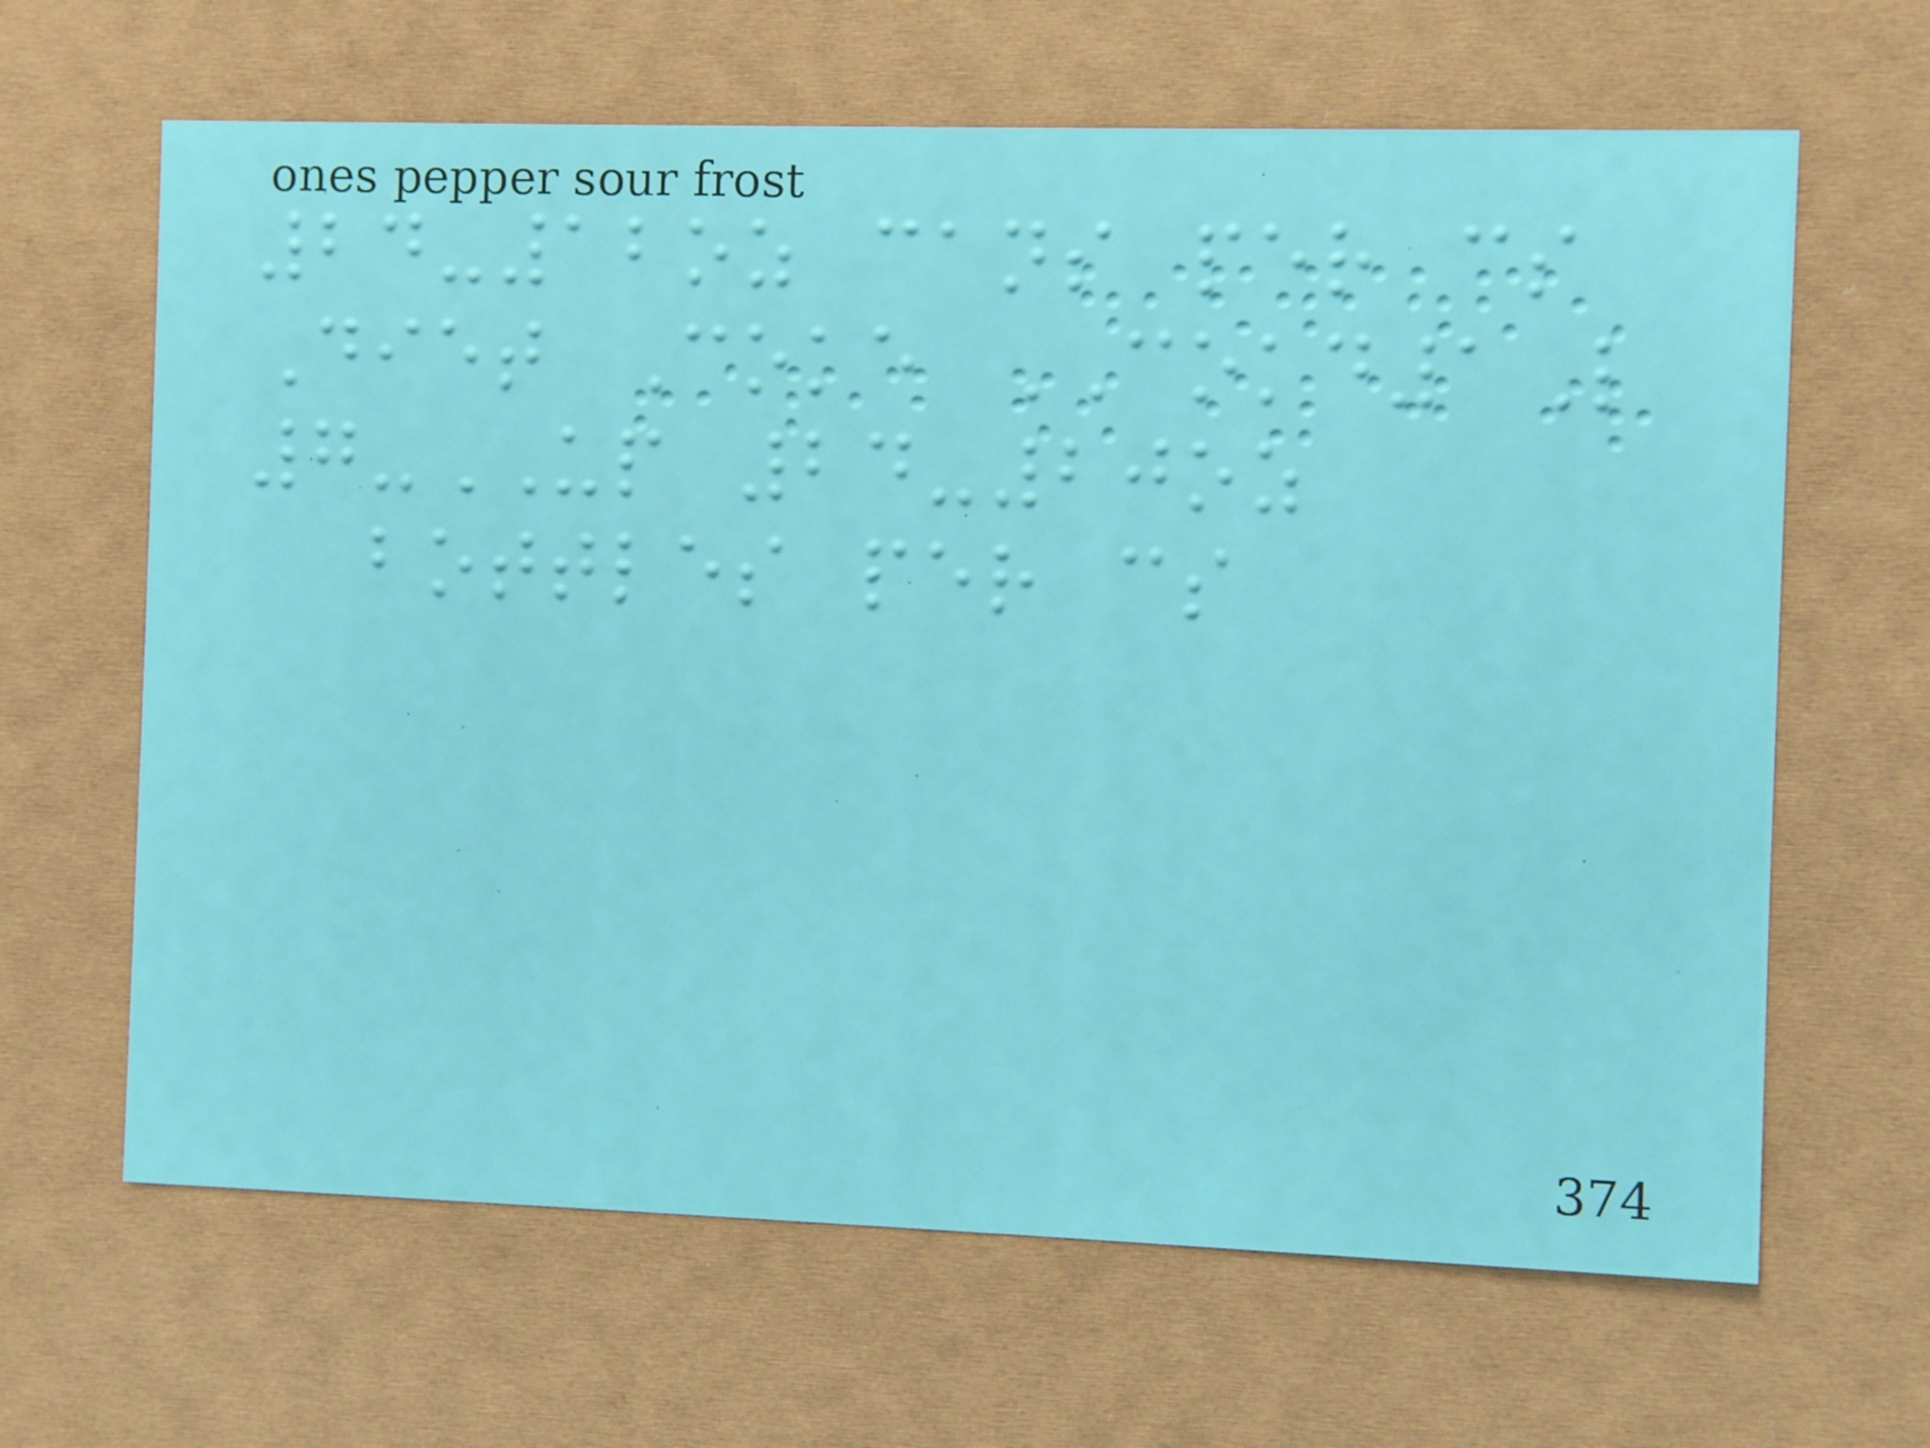24-12oz cans per cs
Diet Coke COKD1L
7-UP 24-20oz
bottles per cs
